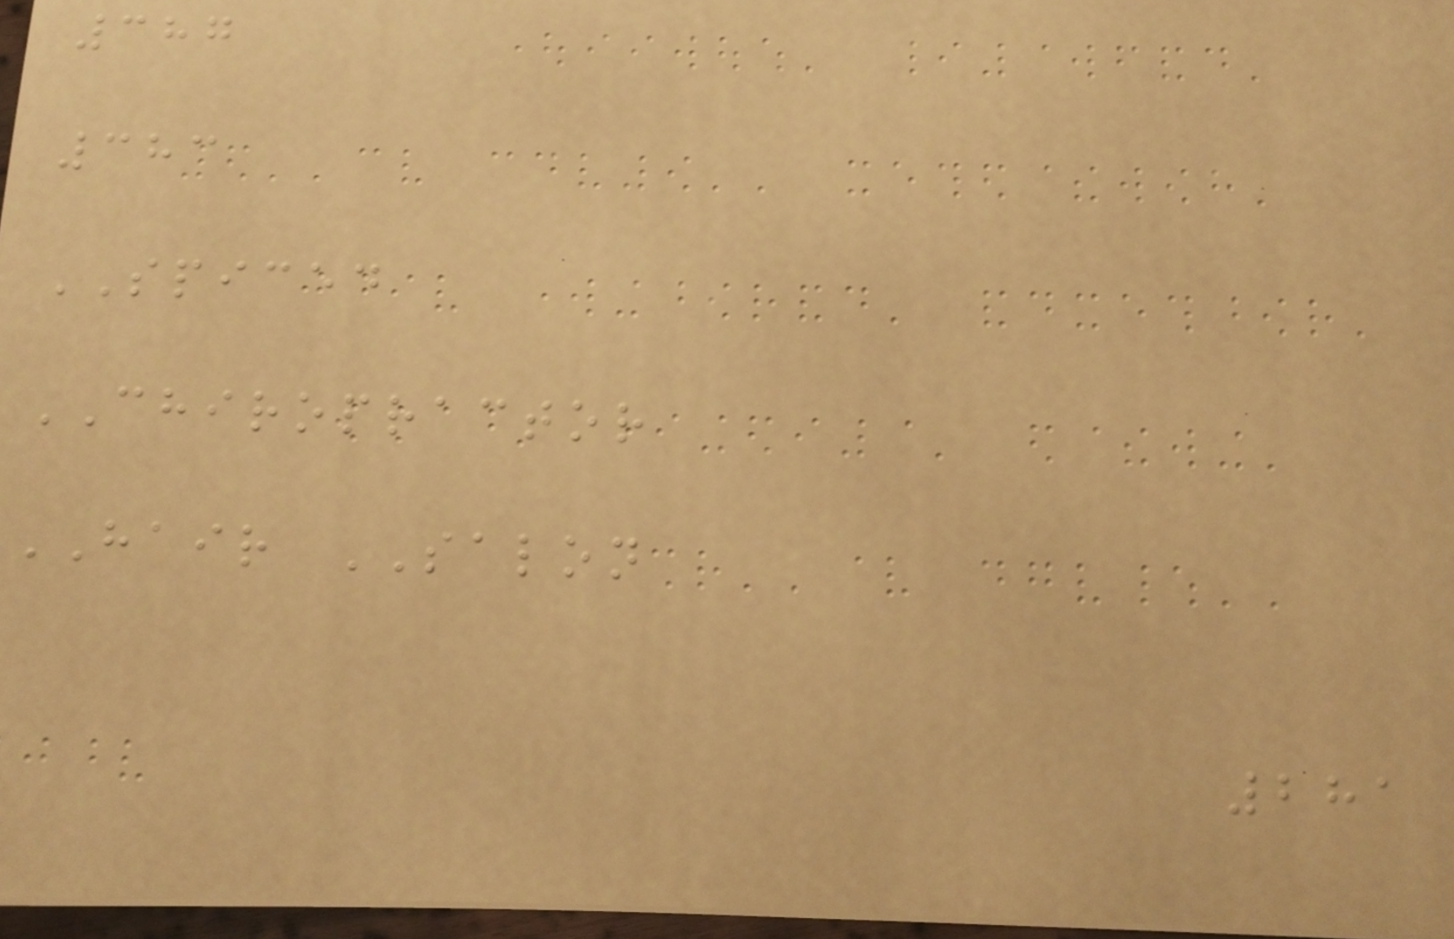387
383
SPICED
CHIROPRACTOR
HAIR SALON
281
